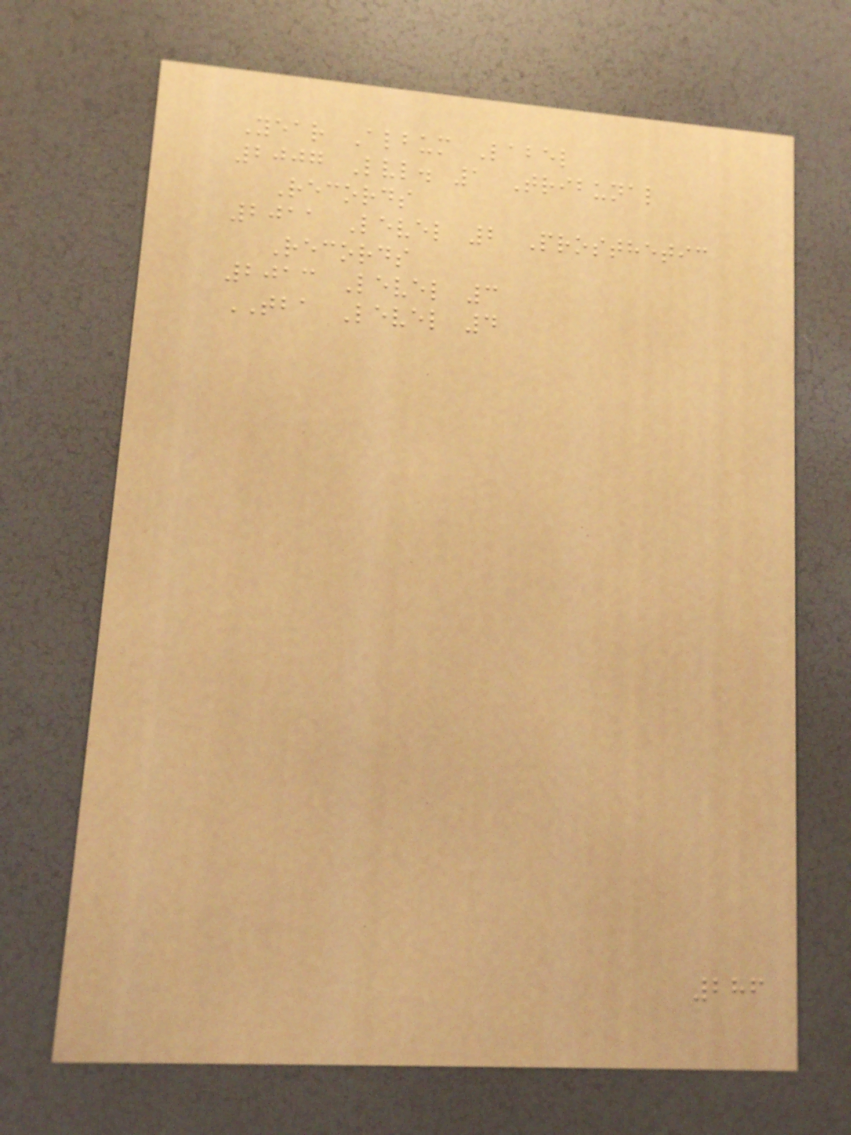Year Album Label
2007 Lvl. 1 Tribunal
Records
2011 Level 2 Prosthetic
Records
2013 Level 3
TBA Level 4
286
